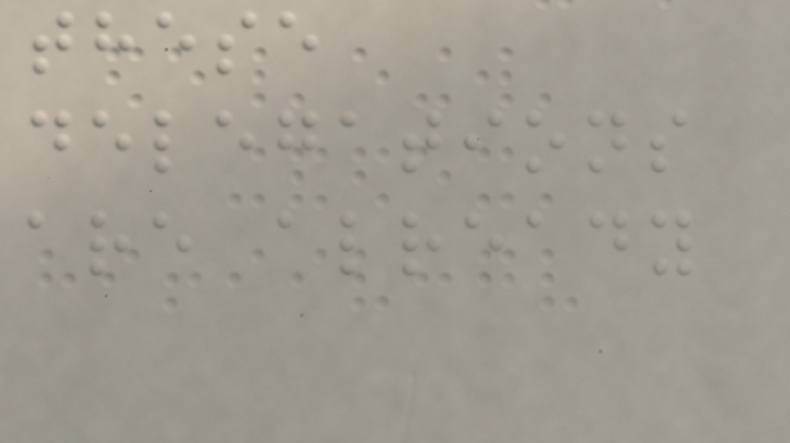these
delegations
are already
